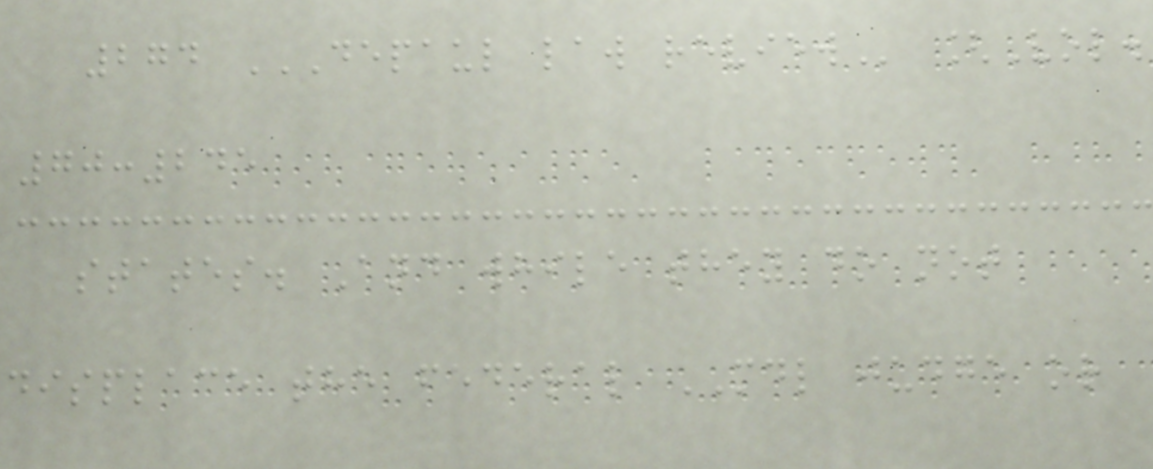274 DEPAUL LAW REVIEW [Vol.
70:245
states. And while they do not
displace the federal MDL judge or
